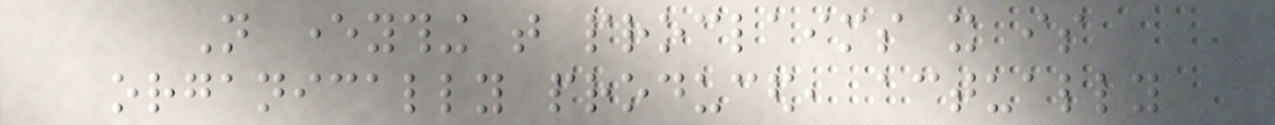Not everything that proclaims it is
organically produced, actually
